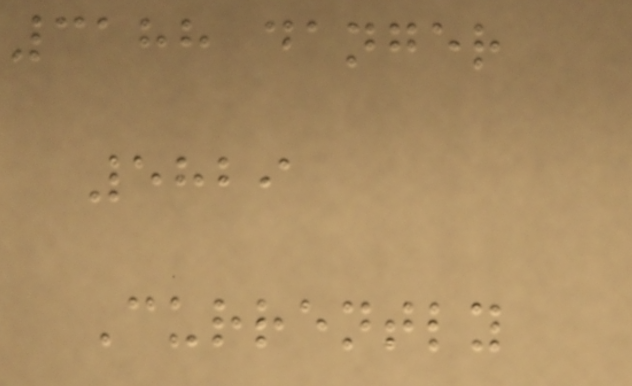3188 danger
5829
Currently
